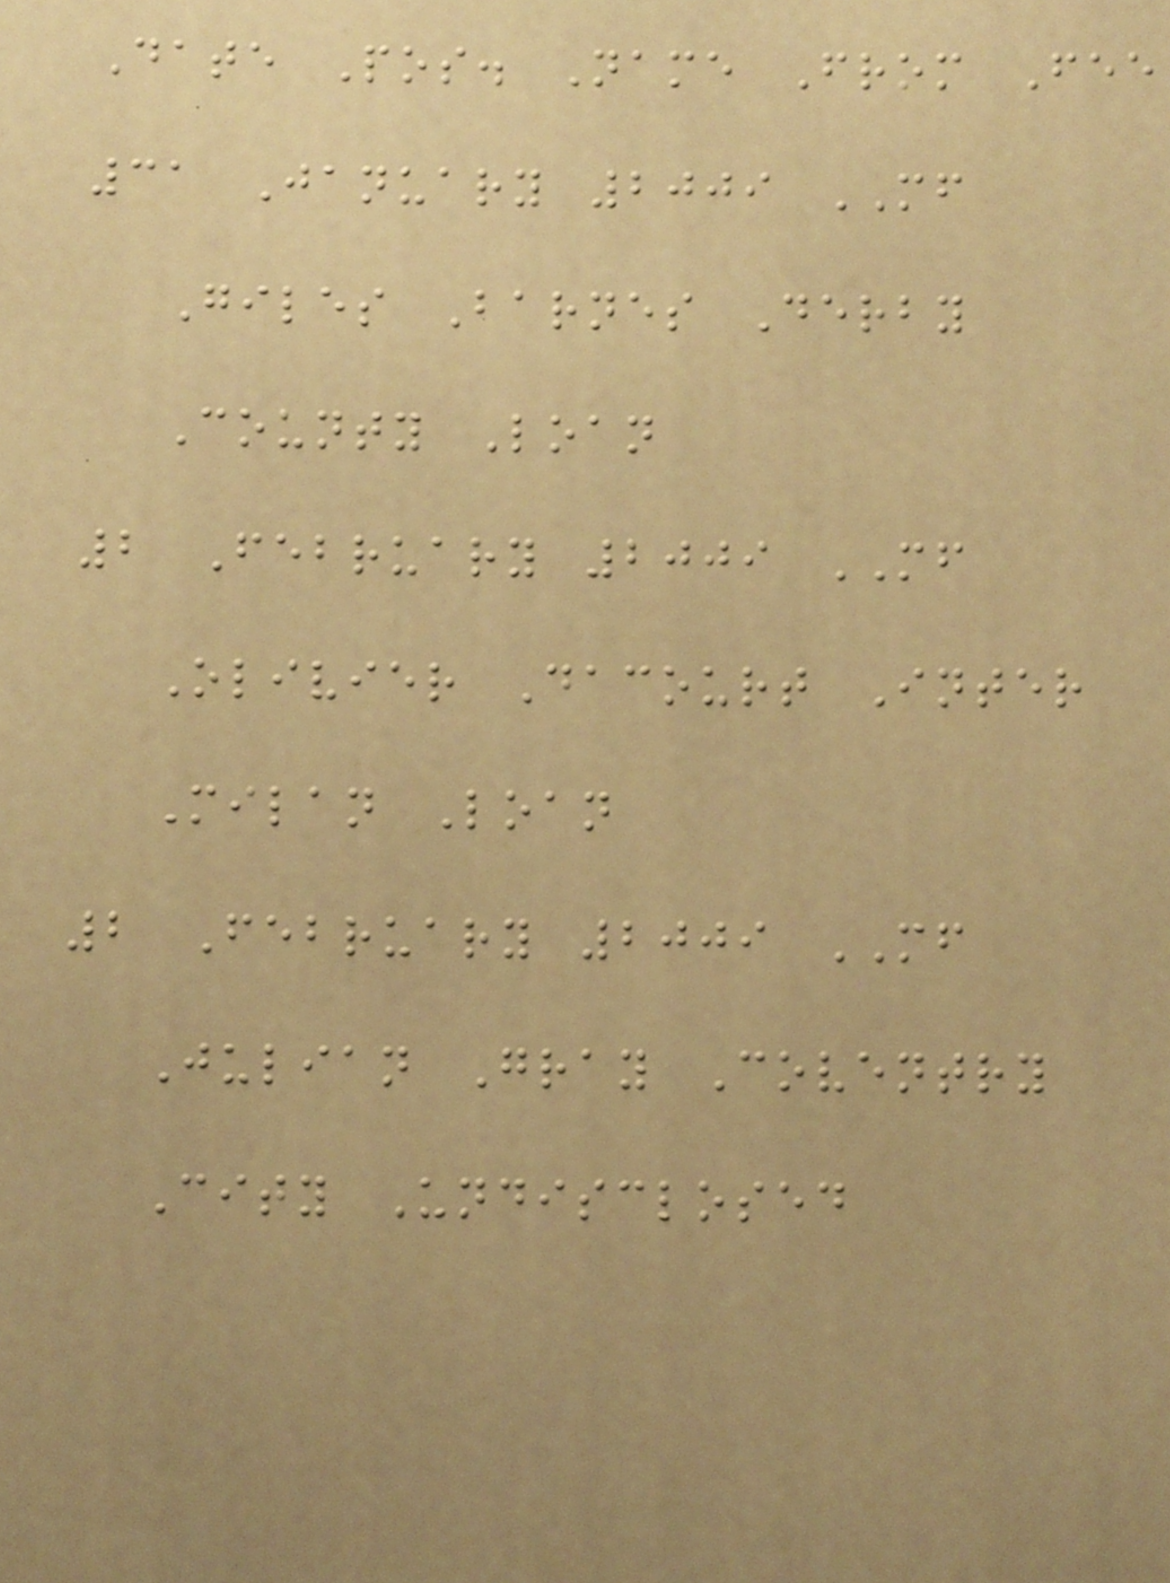Date Pos. Name From Fee
31 January 2009 MF
Giles Barnes Derby
County Loan
2 February 2009 MF
Olivier Dacourt Inter
Milan Loan
2 February 2009 MF
Julian Gray Coventry
City Undisclosed
